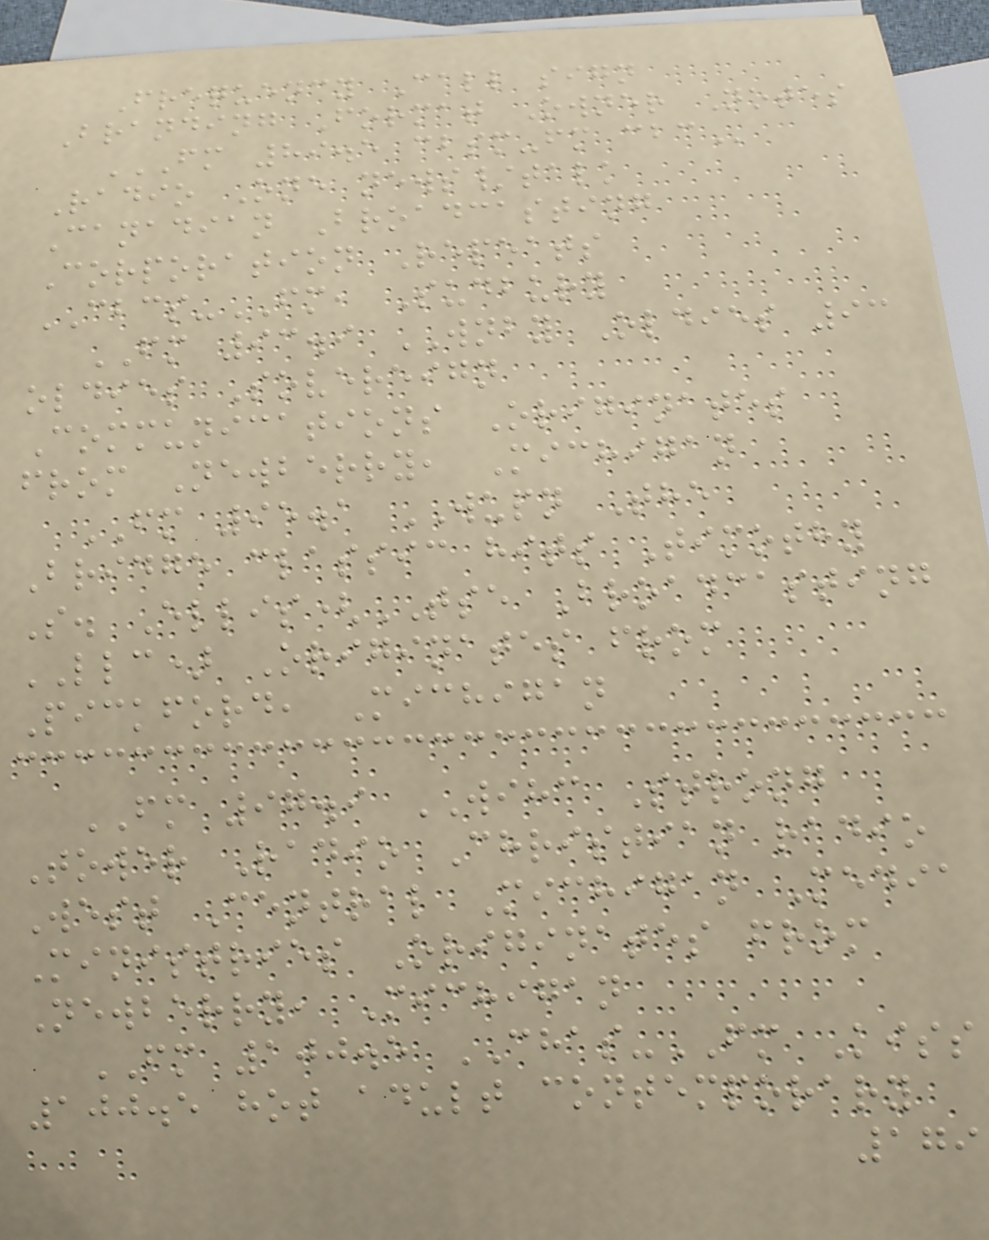Frequency Call sign
Branding Format Owner Notes
FM 89.5 CBSM-FM CBC
Radio One news/talk
Canadian Broadcasting
Corporation Repeats
CBCS-FM, Sudbury
FM 93.9 WNBY Oldies 93
oldies Sovereign
Communications Originates
from Newberry, Michigan
FM 95.1 WUPN The
Bridge classic hits Timothy
S. Ellis(TSE Broadcasting
LLC) Originates from
Pickford, Michigan
FM 97.9 WIHC Strong
Tower Radio Christian radio
West Central Michigan Media
Ministries Originates from
Newberry, Michigan
FM 100.5 CHAS-FM Kiss
100.5 hot adult contemporary
179
